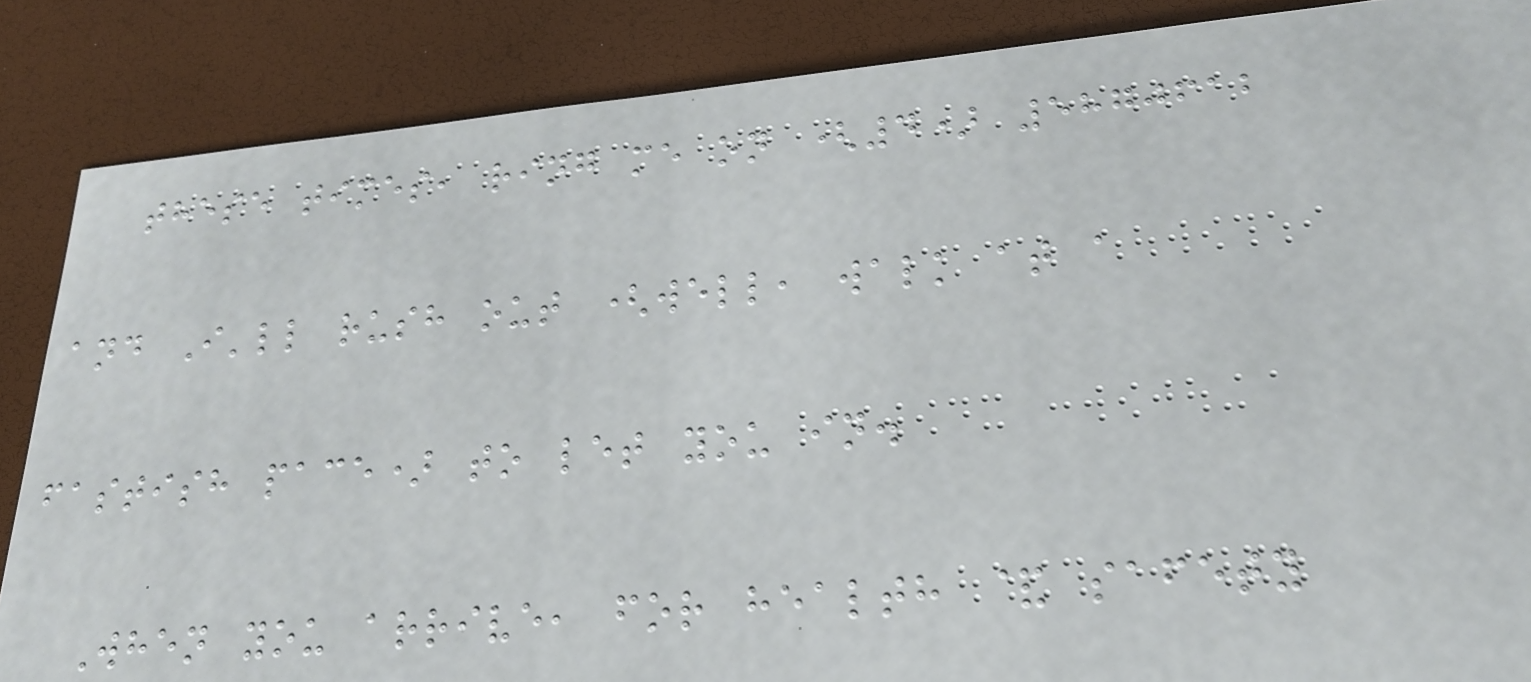these times, ring me on (4) 5870612
and I'll rush out (well, walk at a
fastish pace) to let you in.
When you arrive, for health & safety
